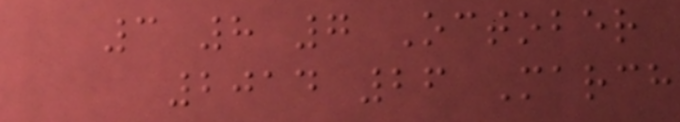3 8 7 October
2014 26 March
